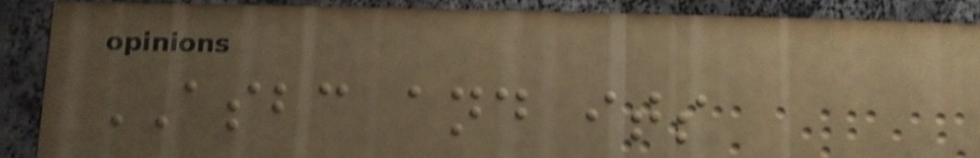ASBC and its
